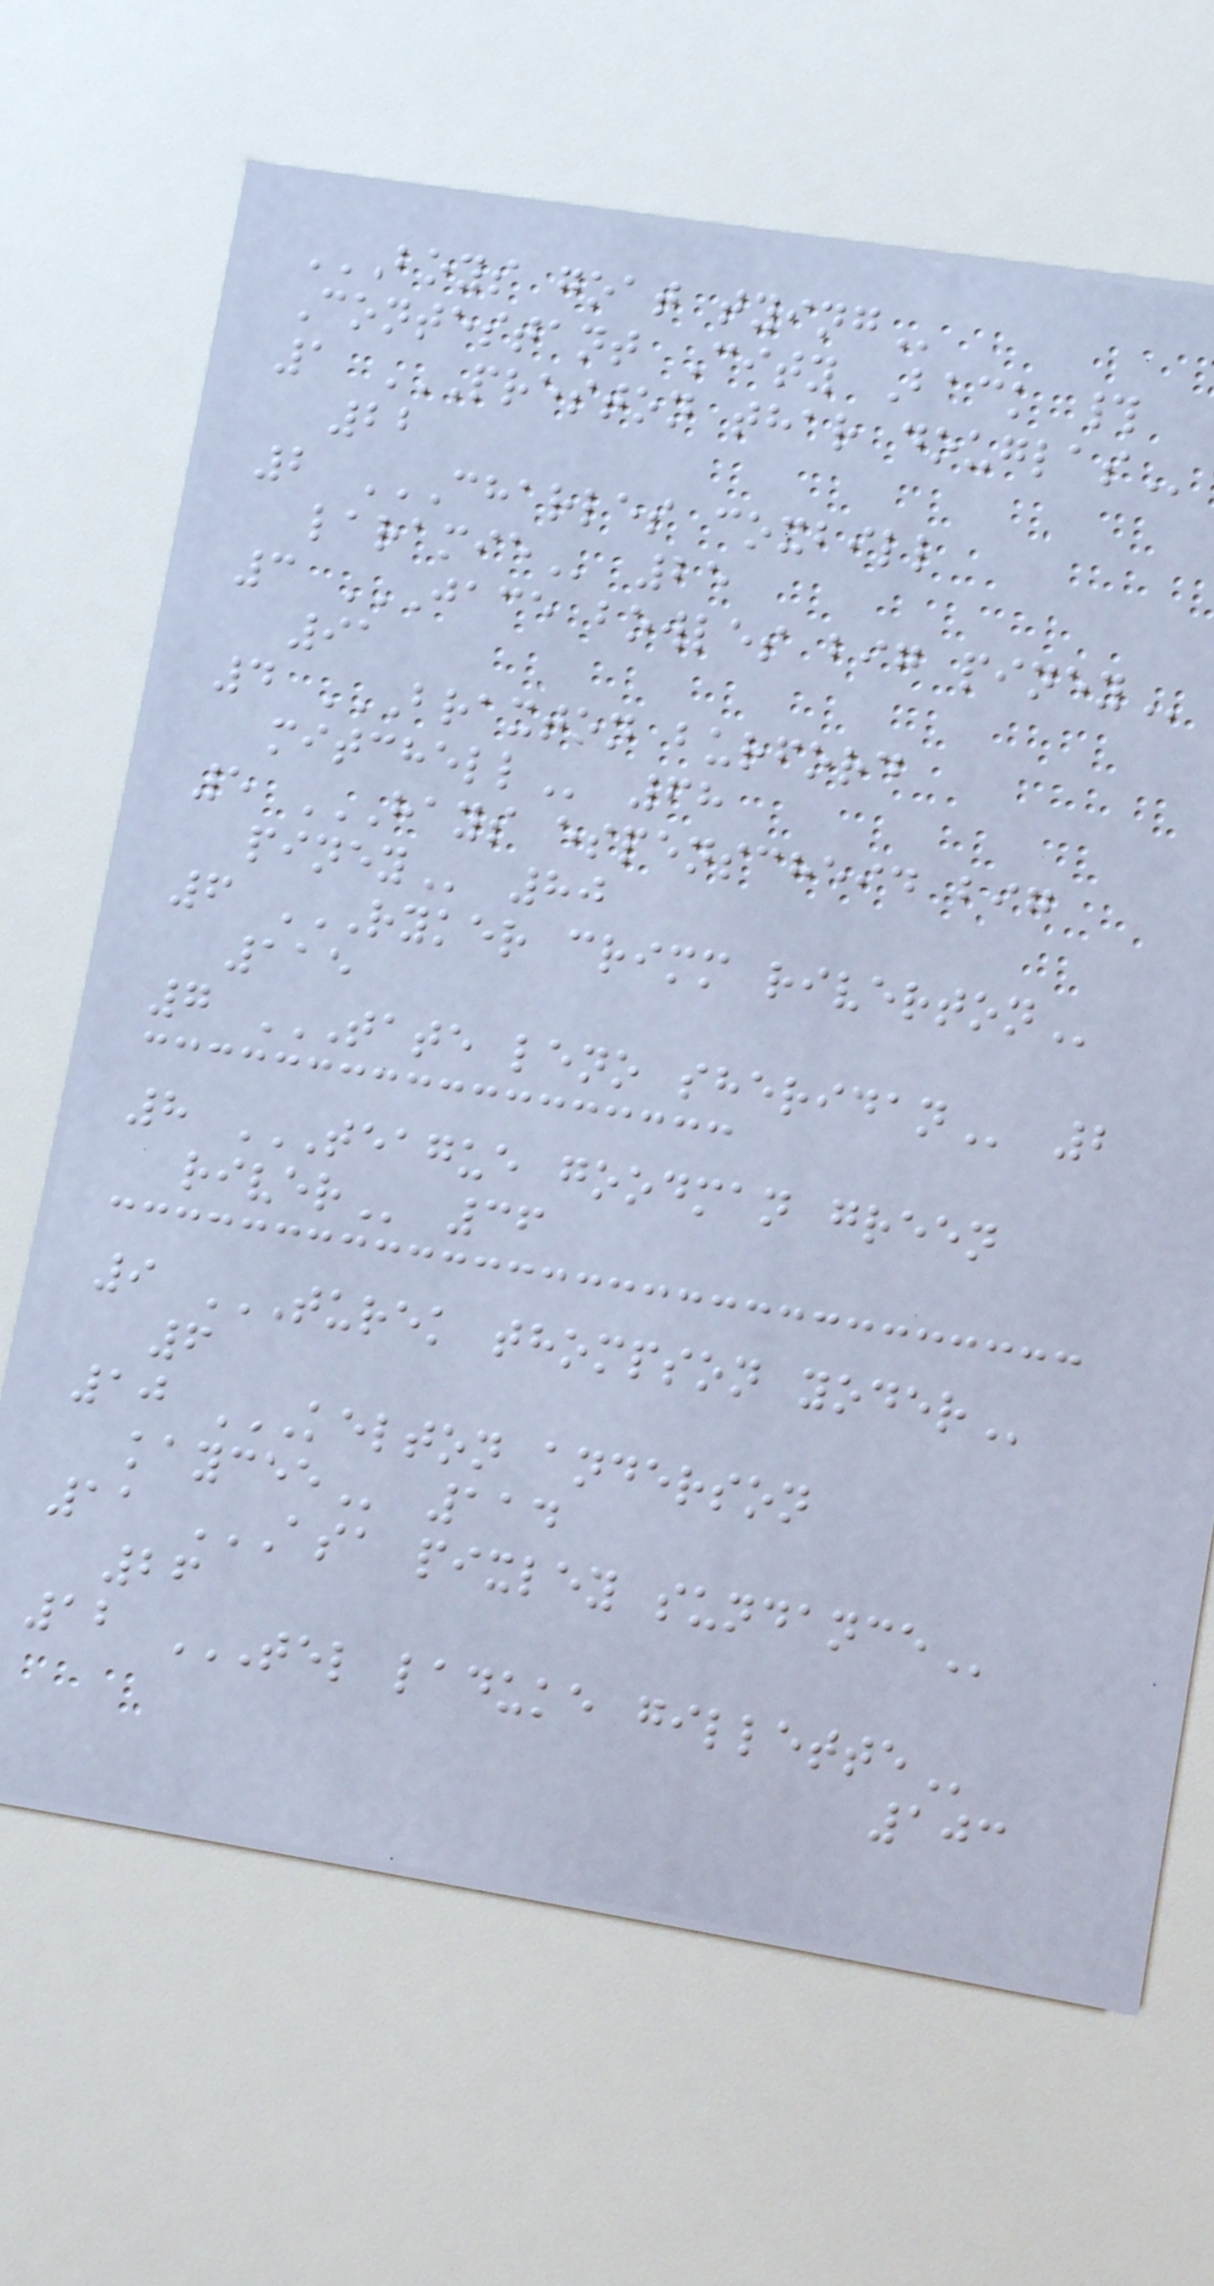BOYS GOAT TYING
Contestant City Back #
1 PRESTON THAR DOUGLAS
22
2 CHARLES COXBILL
LARAMIE 25
3 JACE BOWLES BIG PINEY
91
4 BRAXTON BURFORD
MITCHELL 68
5 HAYS ESPENSCHEID BIG
PINEY 80
6 RYKER CRIMM RIVERTON
115
7 TATE LENO SHERIDAN 2
8 TEAGUE GOODMAN GREEN
RIVER 36
9 TUREK THOMPSON YODER
6
10 KELTON ANDERSON
KAYCEE 114
11 ASA PIXLEY SUNDANCE
26
12 TEL LADUKE GILLETTE
103
